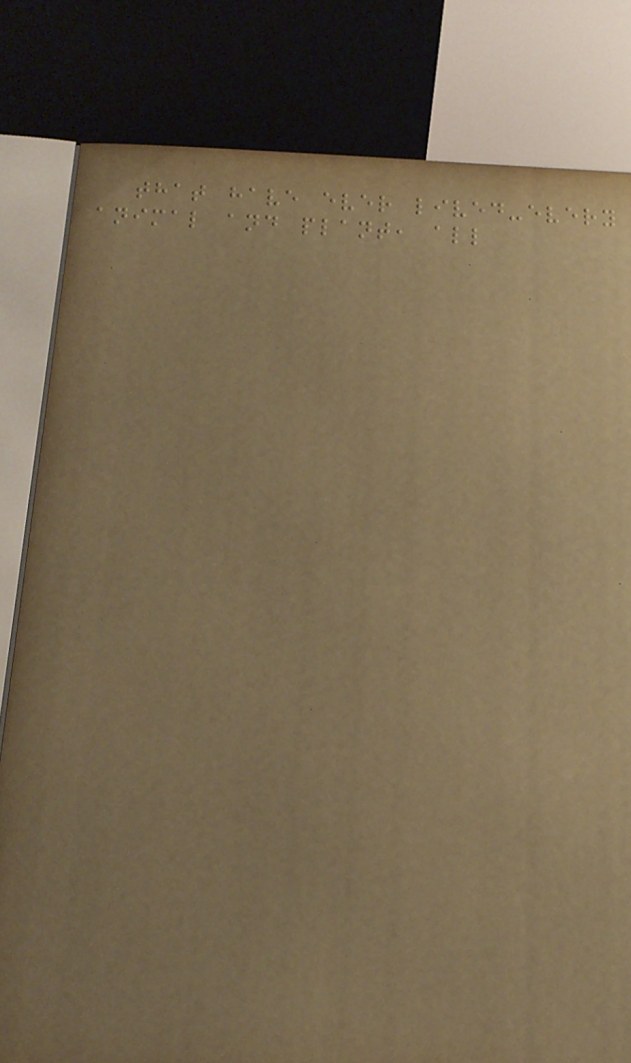that have ever lived-every
animal and plant, all
